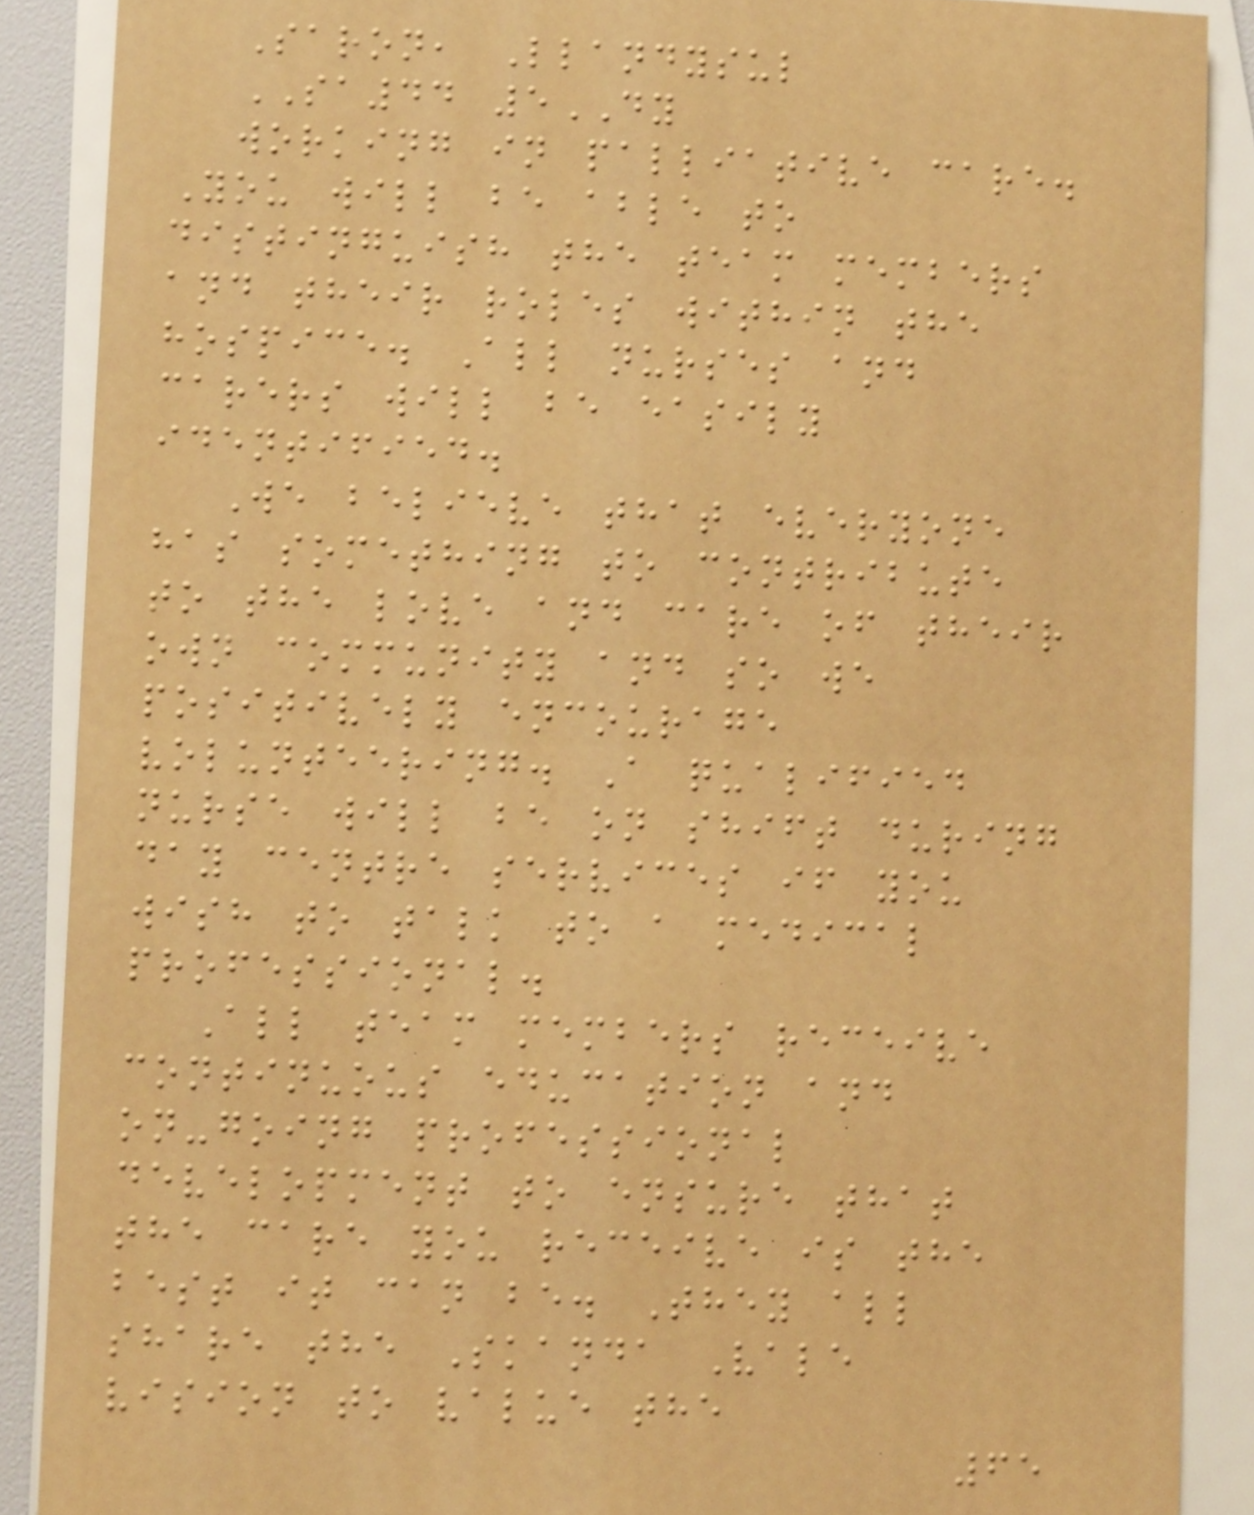Saron, Llandysul
SA44 5DY
working in palliative care.
You will be able to
distinguish the team members
and their roles within the
hospice. All nurses and
carers will be easily
identified.
We believe that everyone
has something to contribute
to the love and care of their
own community and so we
positively encourage
volunteering. A qualified
nurse will be on shift during
day centre services if you
wish to talk to a medical
professional.
All team members receive
continuous education and
on-going professional
development to ensure that
the care you receive is the
best it can be. They all
share the Skanda Vale
vision to value the
65
